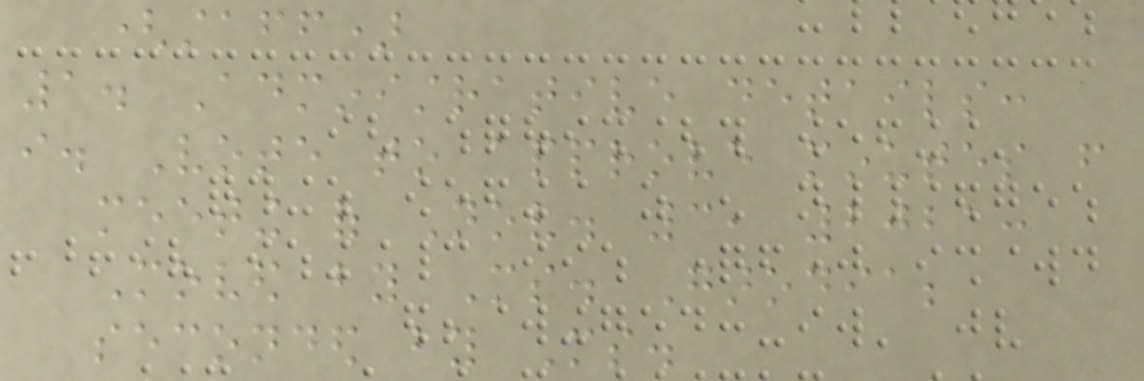(staff)
1. Administrative details:
i. Vote to approve minutes from
meeting of Nov. 3, 2021:
Moved by Ms. Garodia;
seconded by Ms.
